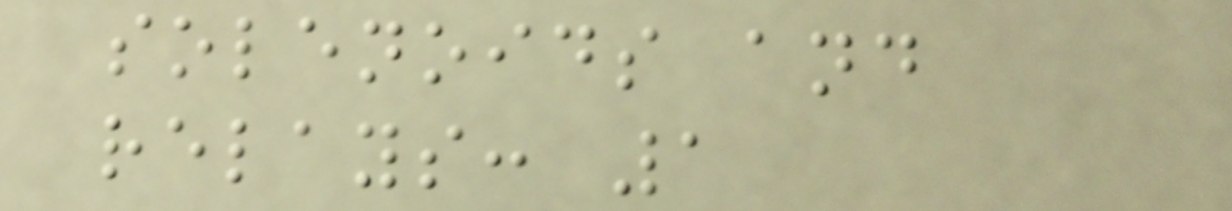solenoids and
relays: 1
